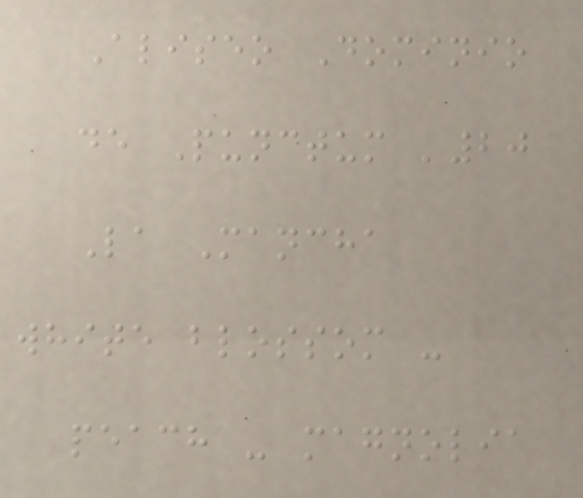Aliseo Dominio
de Punctum '20
La Mancha
white blossom -
peach - magnolia
